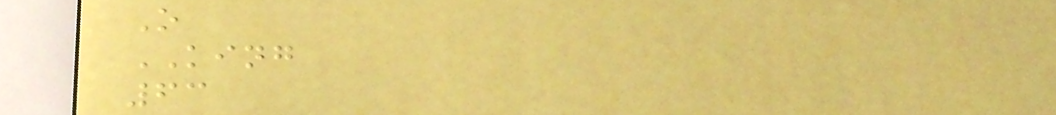O
KING
63
